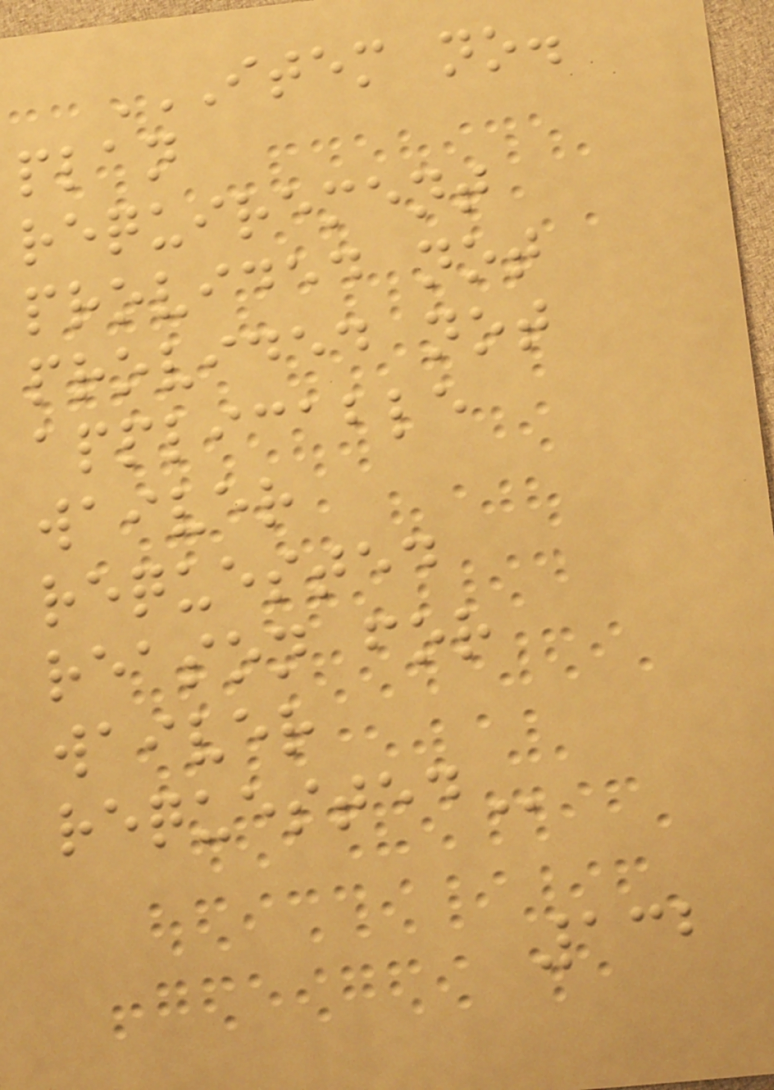ITEM NO.
PLAN
REQUIREMENT
PROVIDED NOT
PROVIDED NOT
APPLICABLE
WAIVER
REQUESTED
REASON FOR
WAIVER
REQUESTED
132
